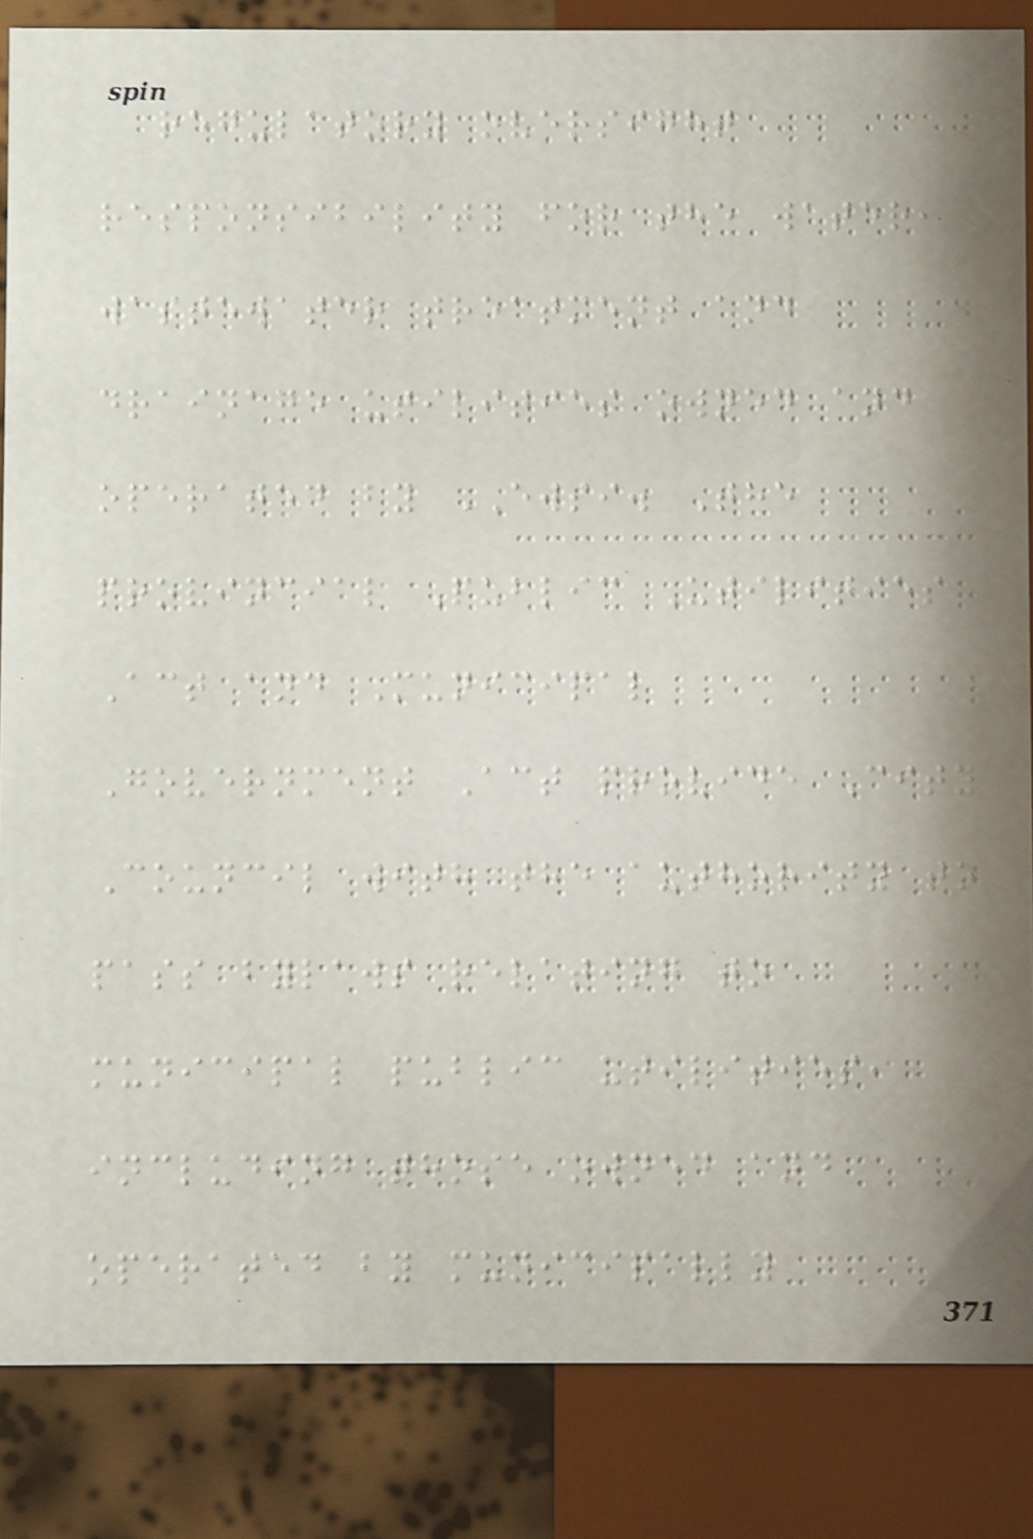regulatory oversight
responsibility for the water,
wastewater treatment and
drainage utilities owned and
operated by EWSI. The
provincial Public Utilities
Act and Municipal
Government Act provide City
Council with the authority to
pass bylaws relating to
municipal public utilities,
including those owned and
operated by municipally
